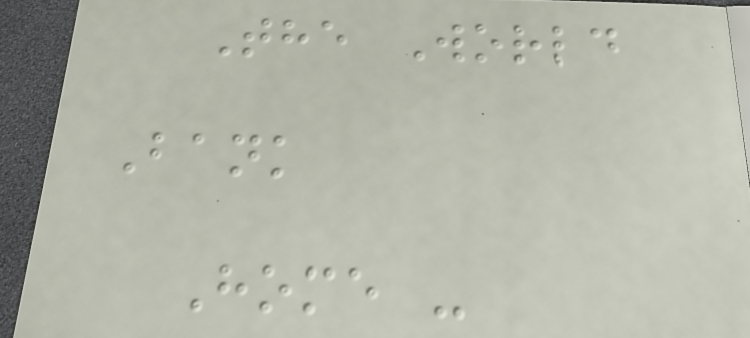The World
Bank
Home -
